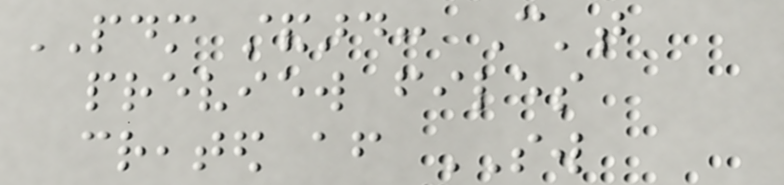PDM standard: Can't
preview files
created after SW
